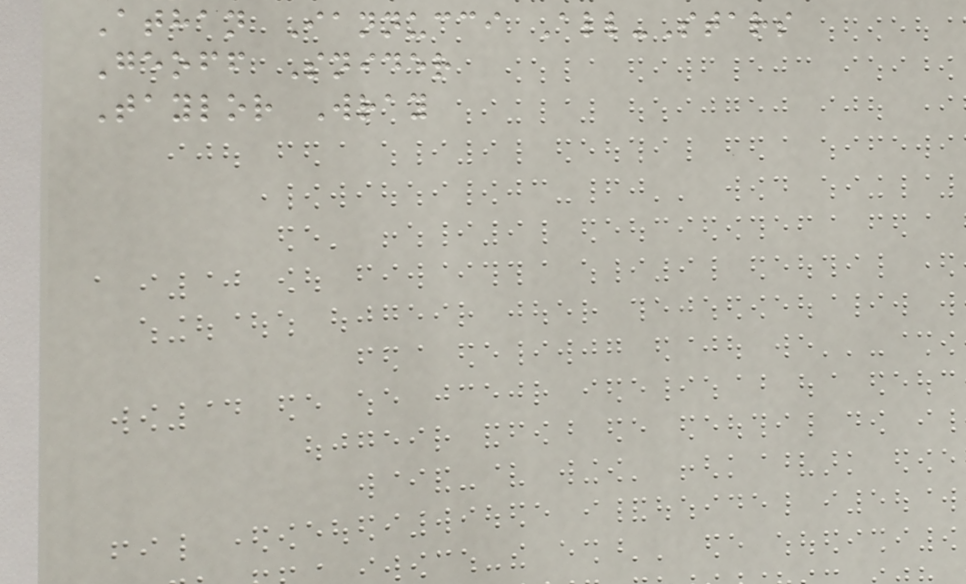Athan Iannucci All-Stars
Geoff Snider
Taylor Wray
